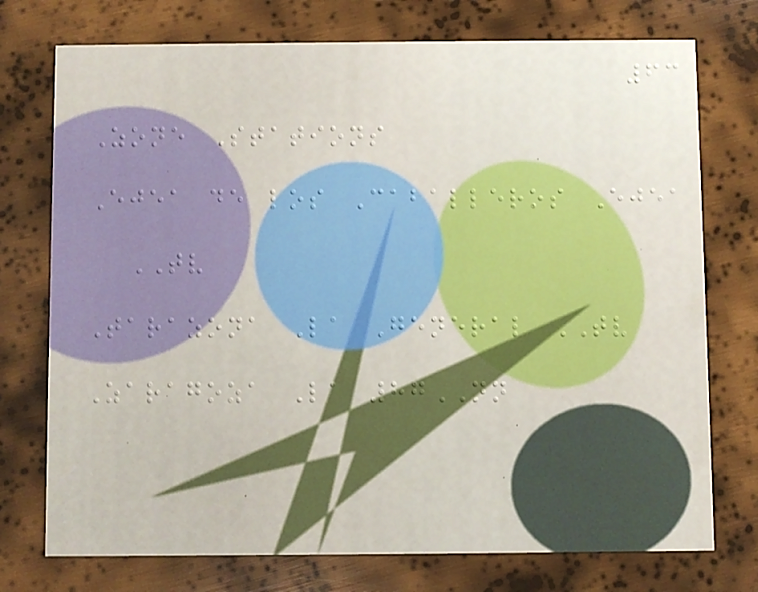63
Zone Stations
Ejea de los Caballeros Ejea
TV
Tarazona La General TV
Zaragoza La 87NN
